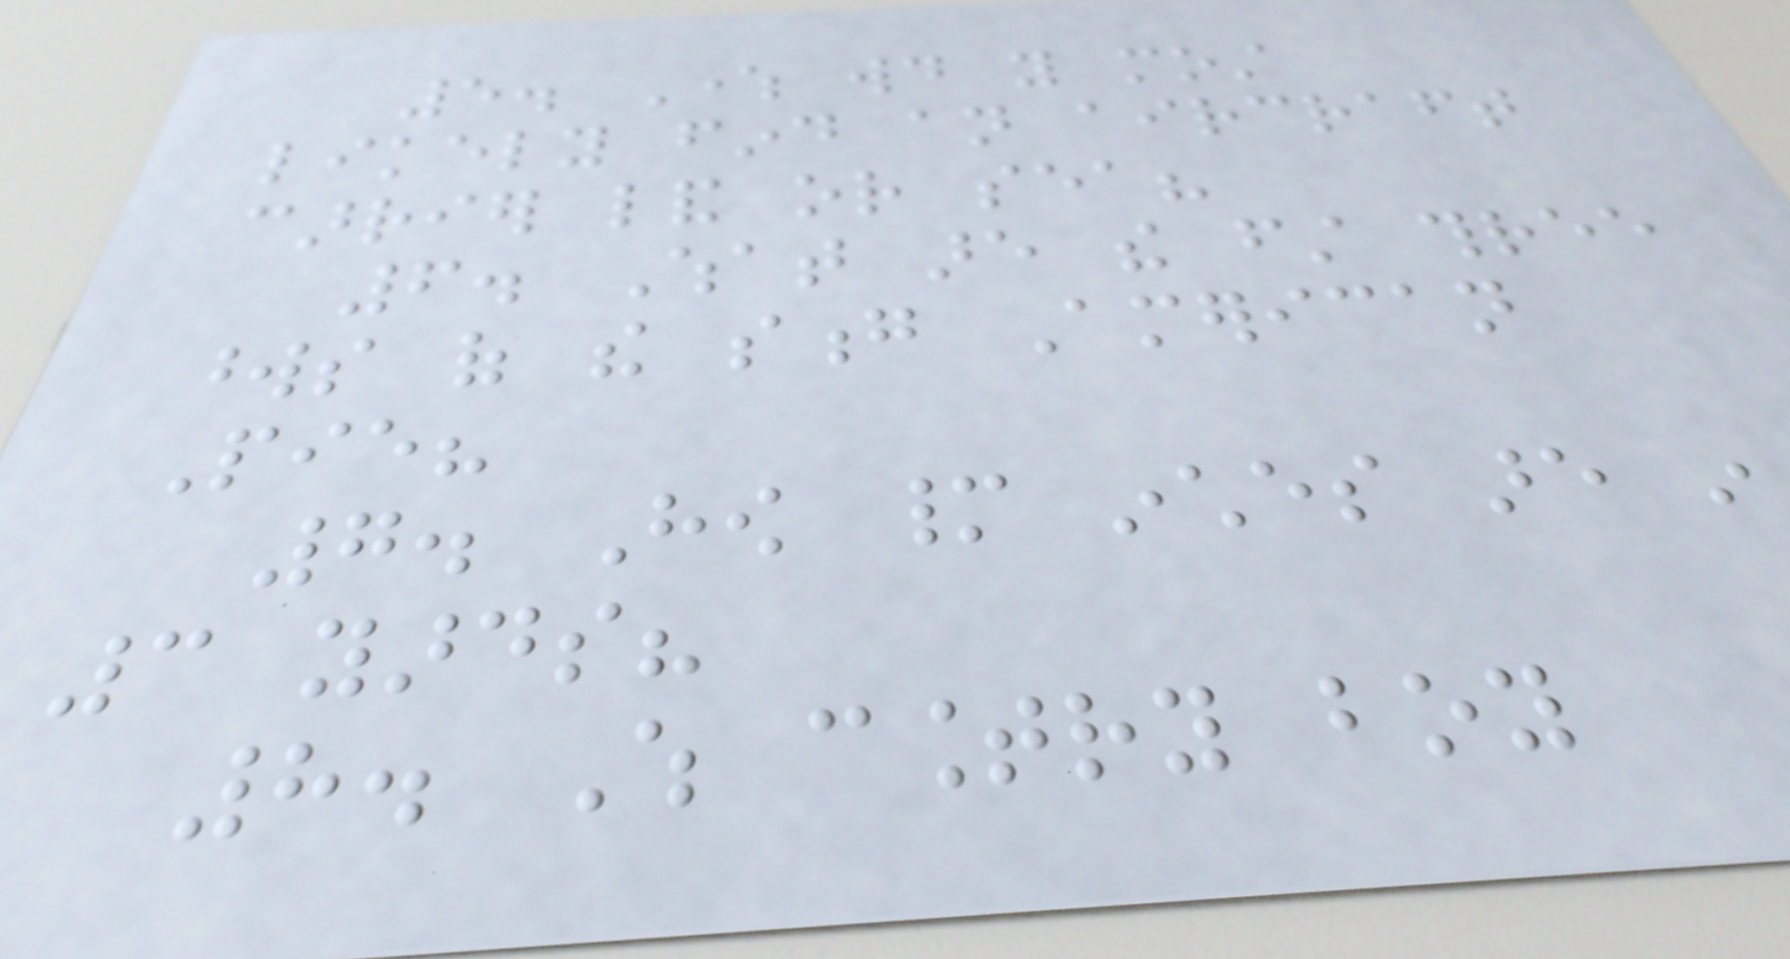5. Where would you most
likely find an aircraft
carrier land or sea?
6. What are the first three
words of the song American
Pie?
7. How many inches are in
3 yards?
8. Which country boy
